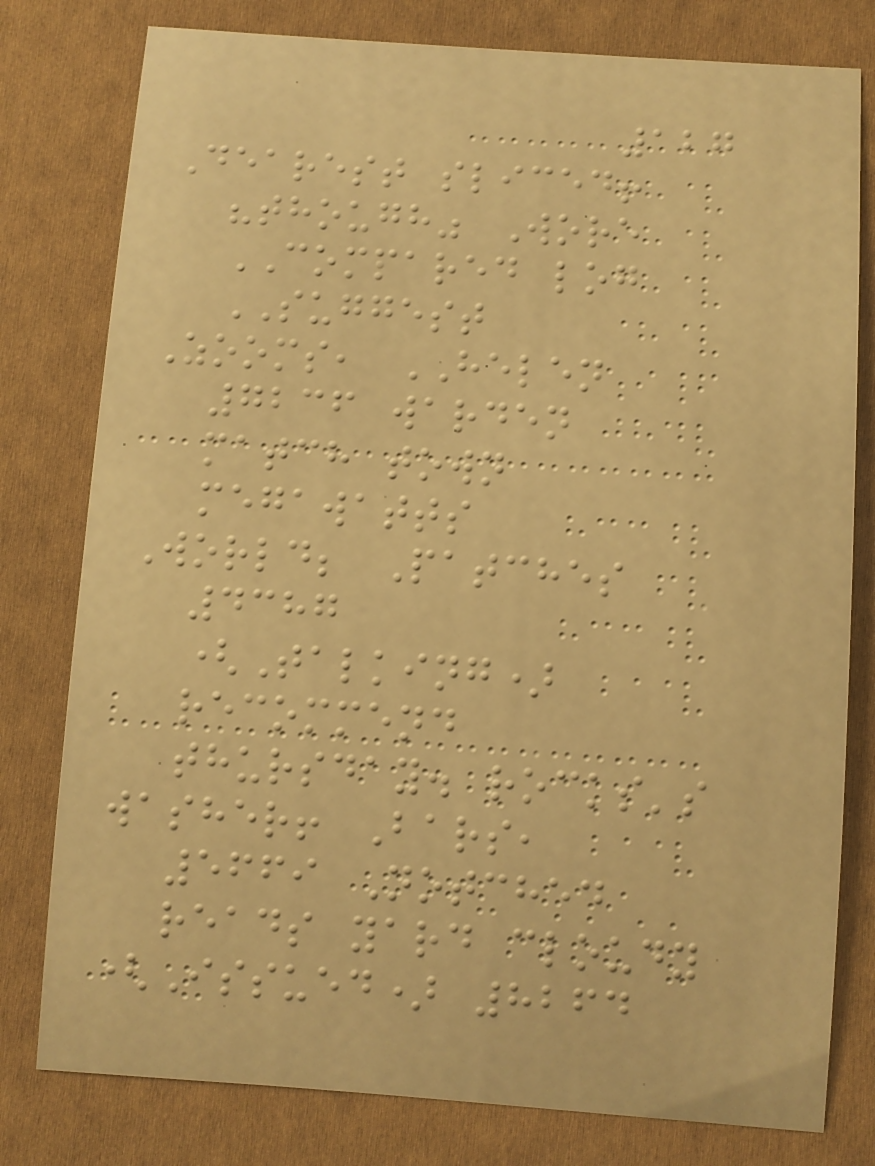127
Dearest sliced!
"though" Wore
COMPARED log
SUGGEST
Zooms, HELEN
7236 warden
match town
megawatts
World; Patches
4387
(Talking)
recommend
thursday. rocks's
washer! Bars,
5669 Notched
reads yard cloudy
(Issued) 8264
